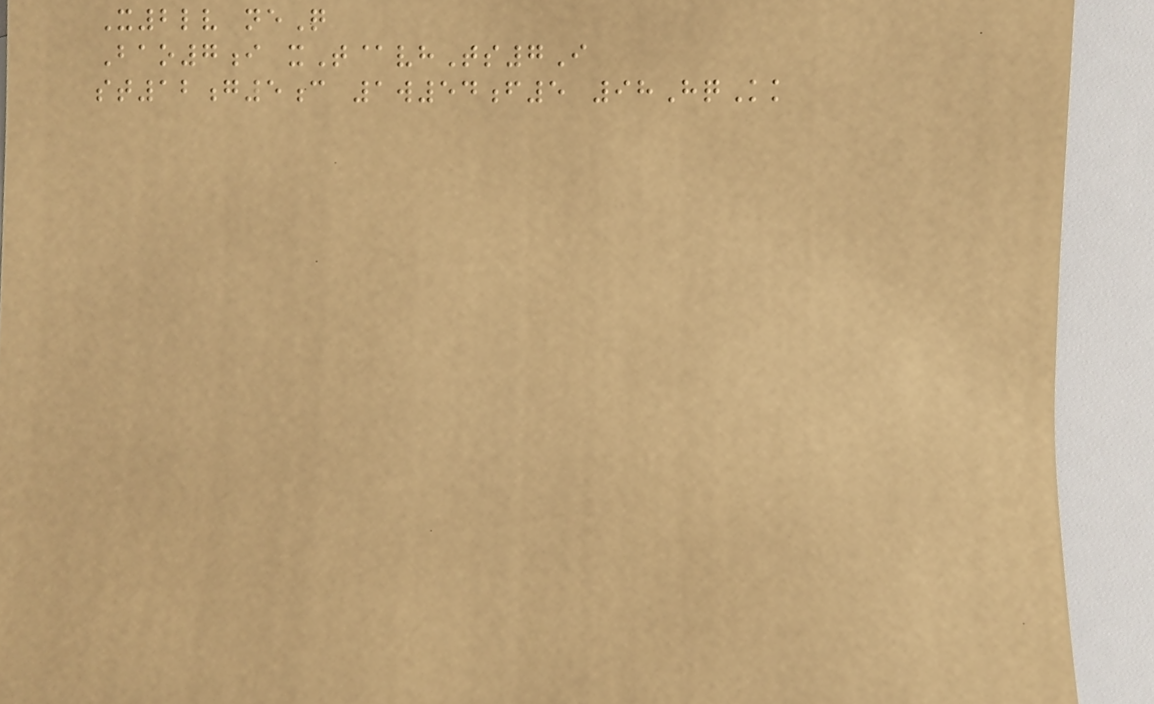X2lv neQ
Bao7i xT@vhTs7I
st12g5c 1w54f5 98HqKk
